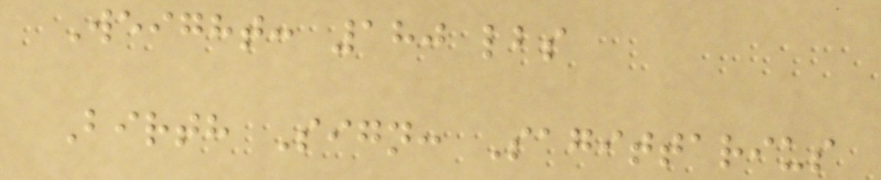Weight: 180 lbs
Birth Sign: Sagittarius
